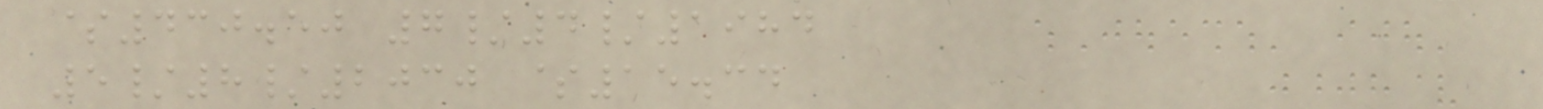$430.50 7/4/1984
5/8/2030 $15.34
